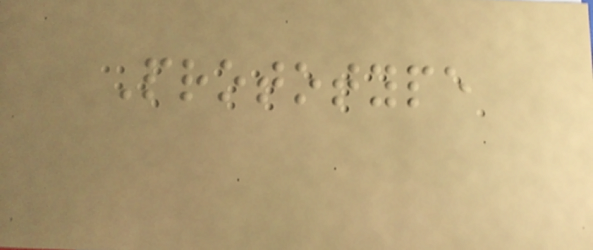Prototype
